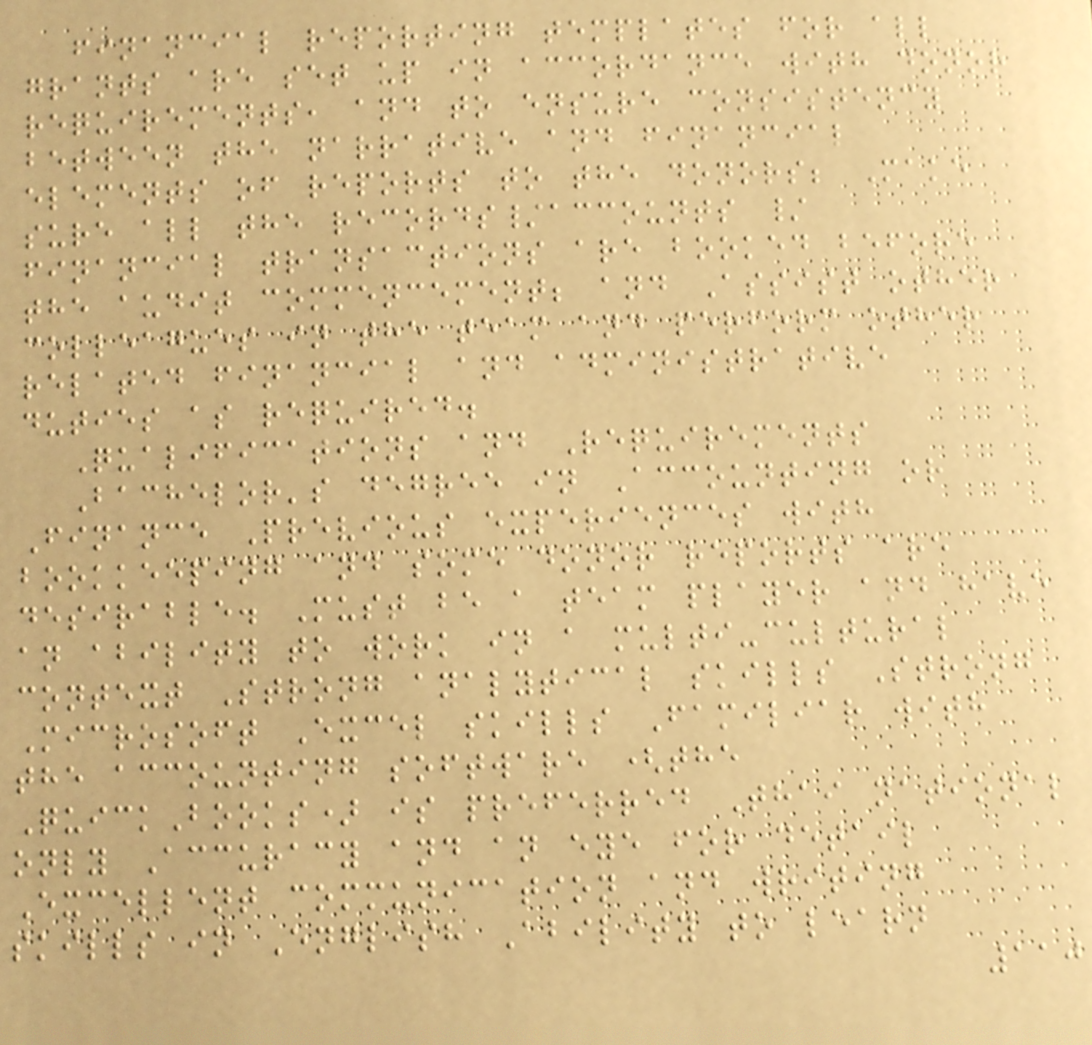financial reporting templates for all
grants are set up in accordance with donor
requirements, and to ensure consistency
between the narrative and financial
elements of reports to the donors; Make
sure all the records/accounts /
financial transactions are booked before
the audit commencement; and Assist other
colleagues in the team and perform other
related financial and administrative
duties as required.
Qualifications and Requirements
Bachelor's degree in Accounting or
Finance Previous experiences with
bookkeeping and some donor reports are
desirable. Must be a team player and have
an ability to work in a multi-cultural
context Strong analytical skills Strong
Microsoft Excel skills Familiar with
the accounting software (the
QuickBooks) is preferred Thai national
only Accuracy and an eye for detail
Excellent communication and writing
skills in English Ability to learn
110
